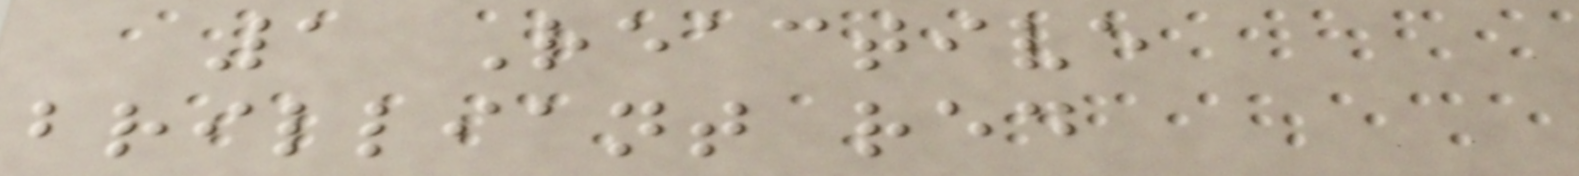1 Reactive
brilliant red
